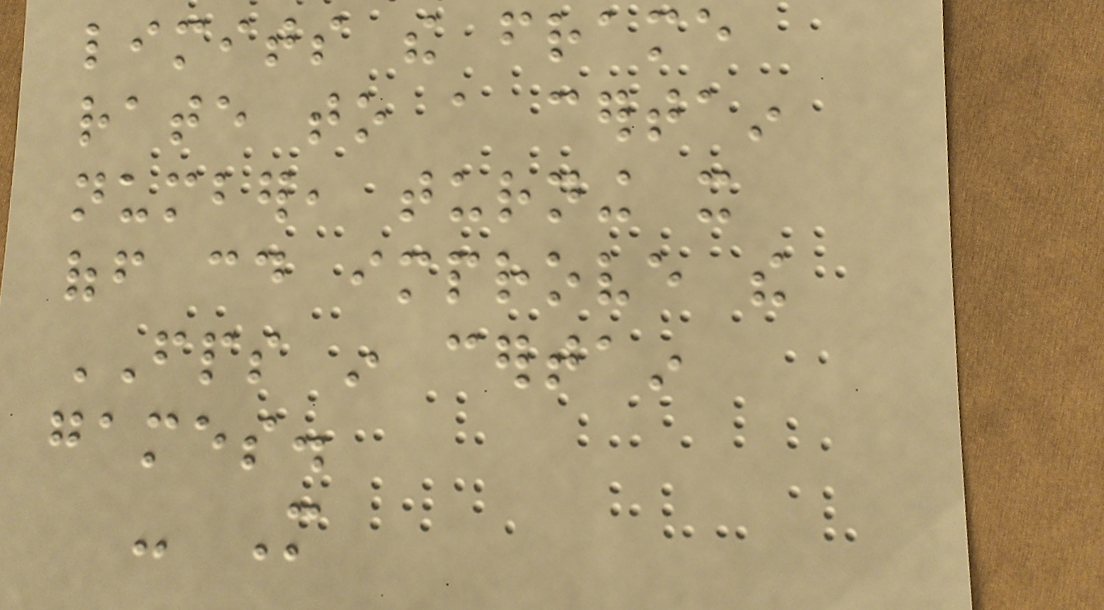limits the frame
rate to a certain
number, turning it
off could improve the
FPS in certain
games.
- More
